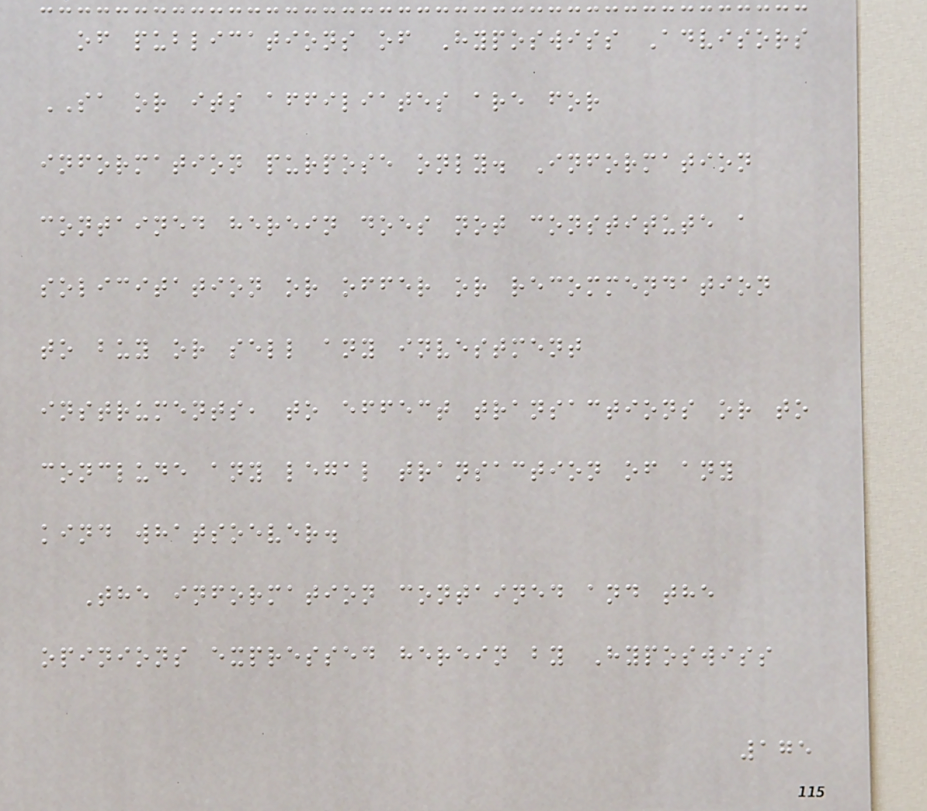of publications of Hyposwiss Advisors
SA or its affiliates are for
information purpose only. Information
contained herein does not constitute a
solicitation or offer or recommendation
to buy or sell any investment
instruments, to effect transactions or to
conclude any legal transaction of any
kind whatsoever.
The information contained and the
opinions expressed herein by Hyposwiss
175
